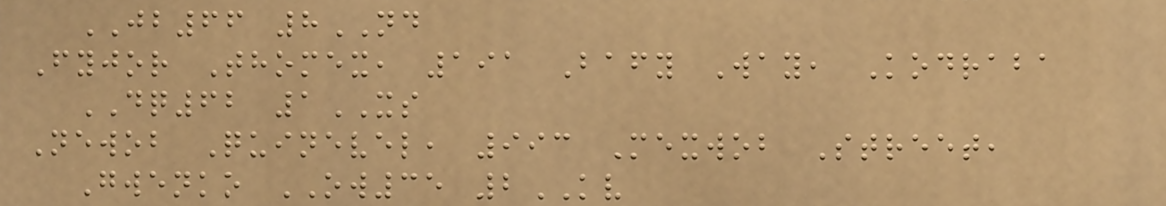JB66 8ND
Fyjor Thomex, 191 Bafy Way, Kodraba
DQ62 1XS
Newob Quinevel, 993 Mexwob Street,
Gwenko OW35 2KV
